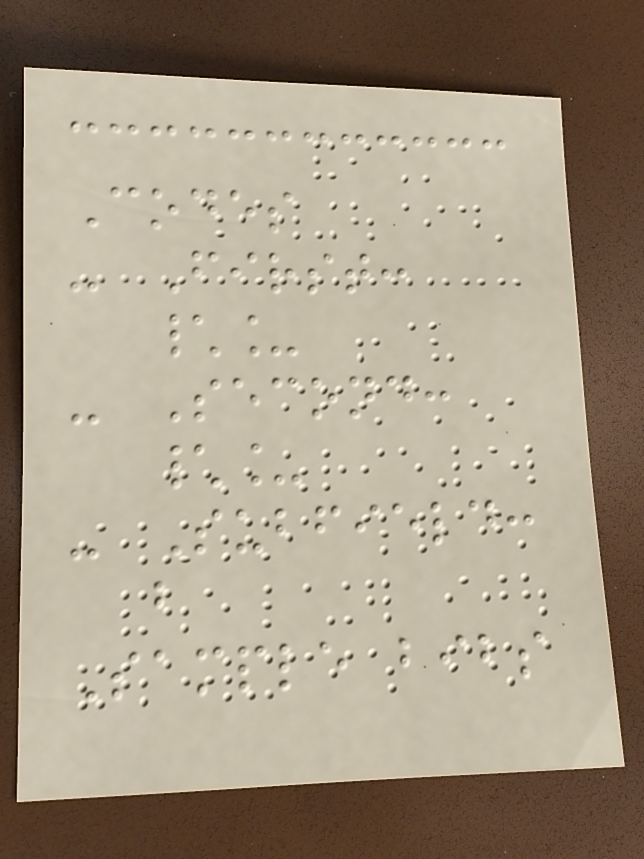Codes
- First:
\_
- Second:
\_
- Subfield:
b
Sample bibs
